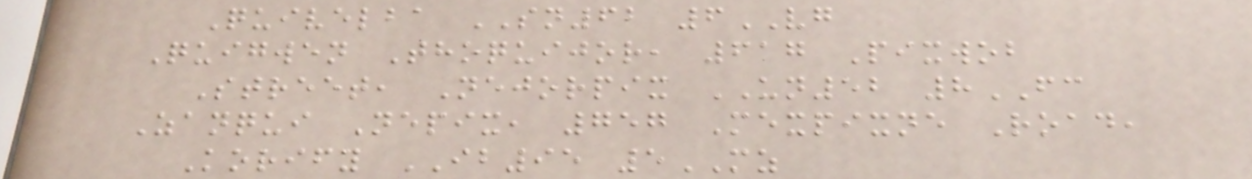Quivelba SN62 6VG
Quigwen Thoquijor, 617 Pixwob
Street, Nejorpix UN52 8FC
Zanqui Nepix, 757 Mexpixne Road,
Korify IB95 5MZ
